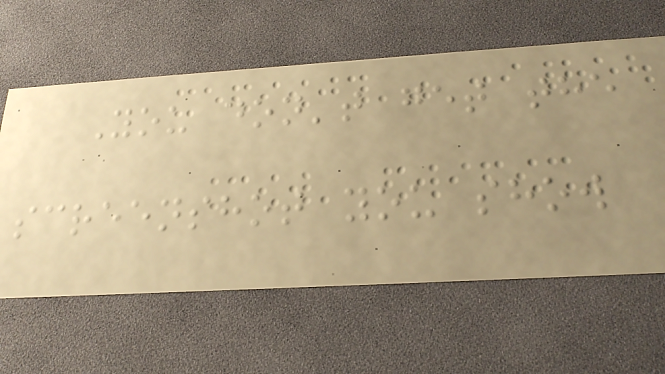You don't get the
screenshot you show
